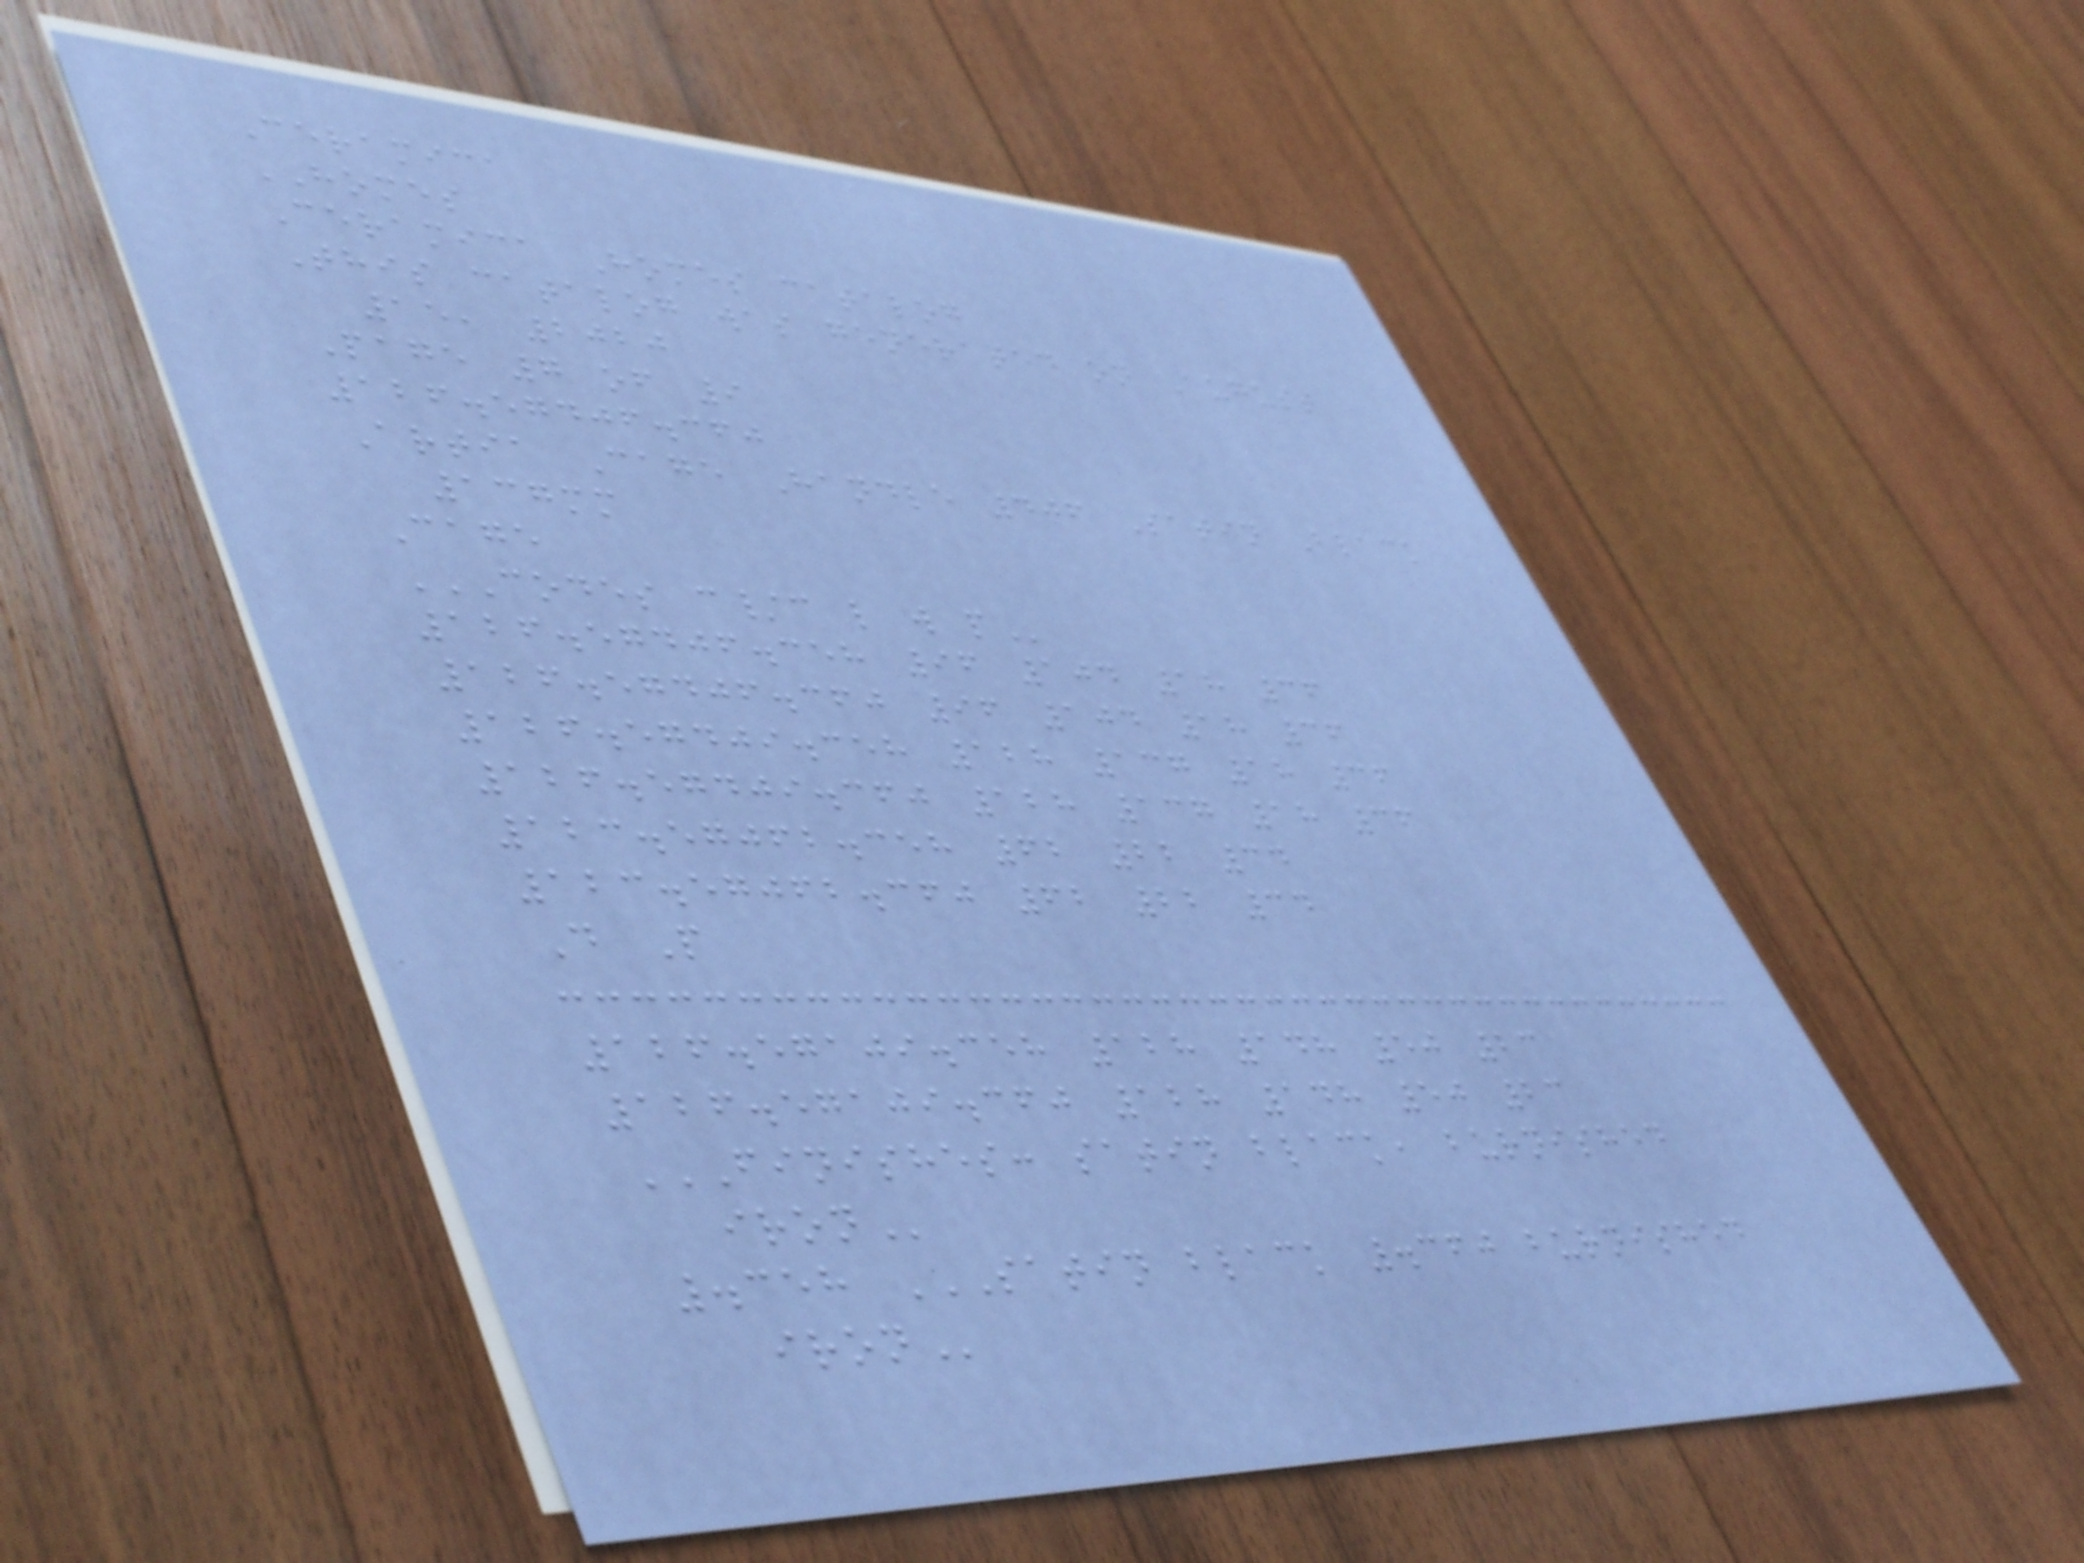Ceramica
HOMES
Ceramica Homes catalog
This catalog was generated on August
15, 2020
Page 7 of 9
126.57406.360
Artia Cage Handle 406 Satin Black
137mm
Cage
CODES C/C L W P
126.57406.358 96 104 18 36
126.57406.360 96 104 18 36
126.57409.358 128 137 18 36
126.57409.360 128 137 18 36
123.57062.358 62 22 34
123.57062.360 62 22 34
D P
126.57109.358 128 148 50 23
126.57109.360 128 148 50 23
FINISHES: SATIN BLACK, BURNISHED
IRON
.358 SATIN BLACK .360 BURNISHED
IRON
